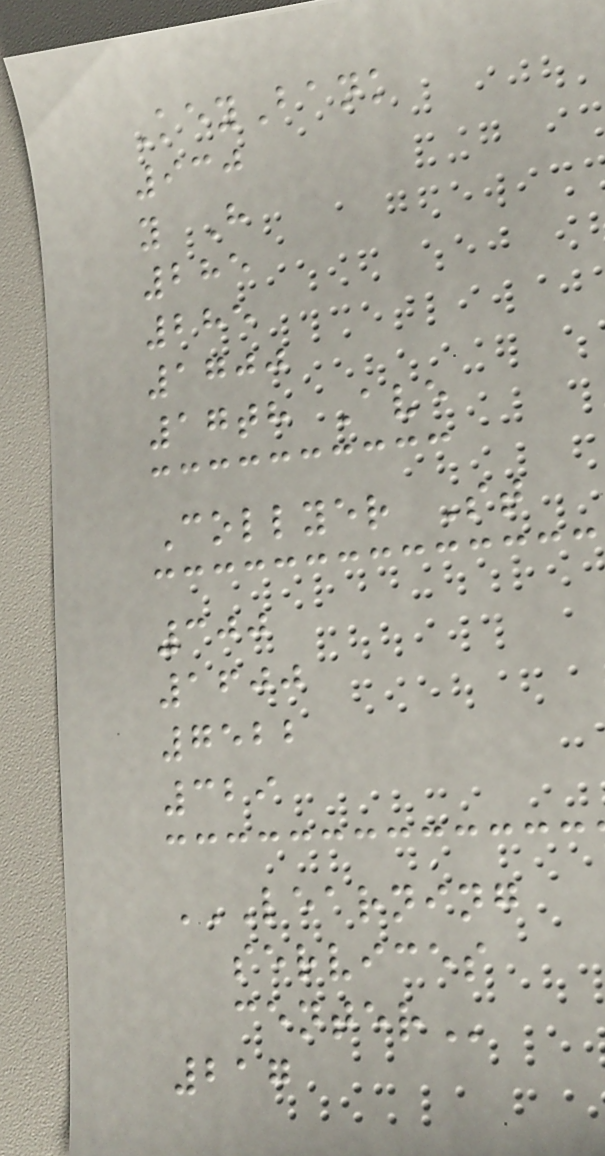KeyBank
930
y H
285
285
1700
17th Ave
Collyer St
300
1600
7522
329
LEARNING
SERVICES
CENTER
217
